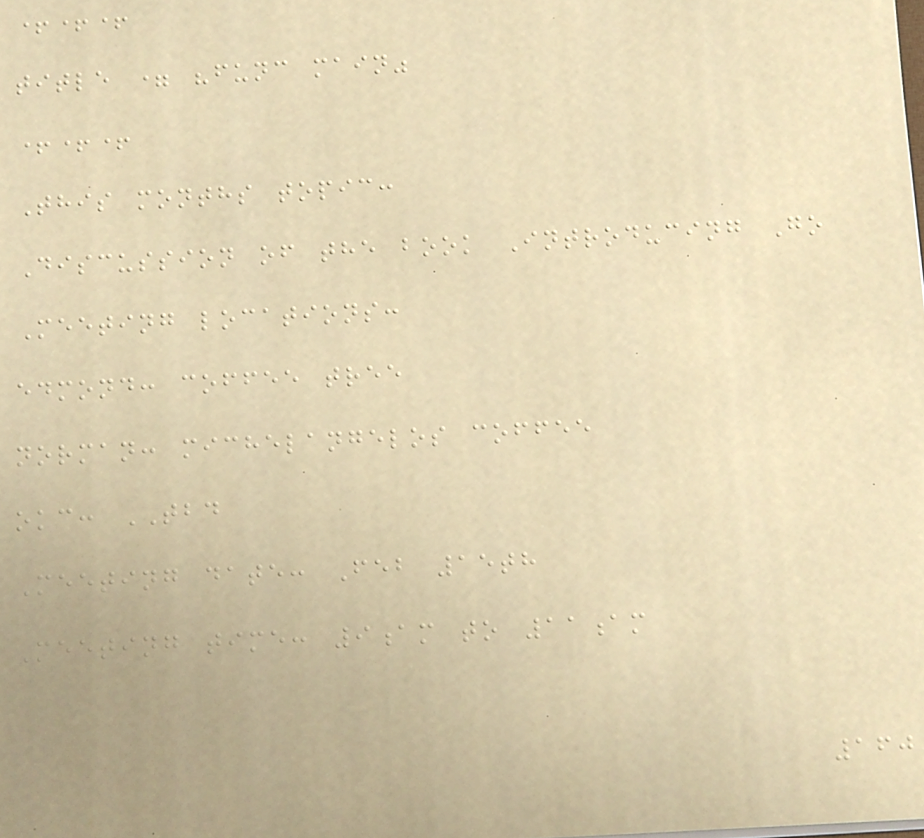+++
title = "func main"
+++
This months topic:
Discussion of the book Introducing Go
Meeting locations:
edmond: coffee tree
norman: michelangelos coffee
okc: TBD
Meeting date: Feb 15th
Meeting time: 9am to 11am
160
